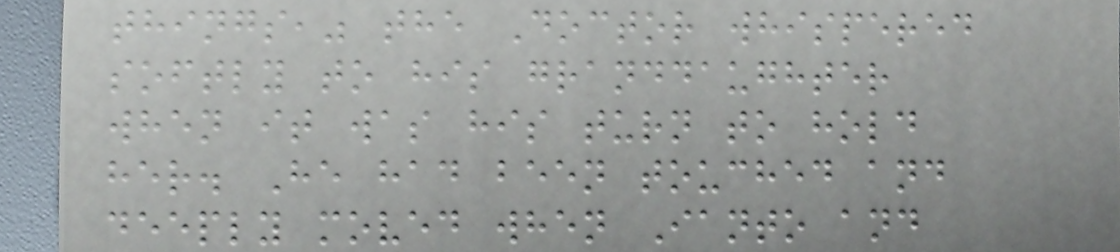things," the Doctor whispered
softly to his granddaughter
when it was his turn to hold
her. He had been touched and
deeply moved when Ianto and
